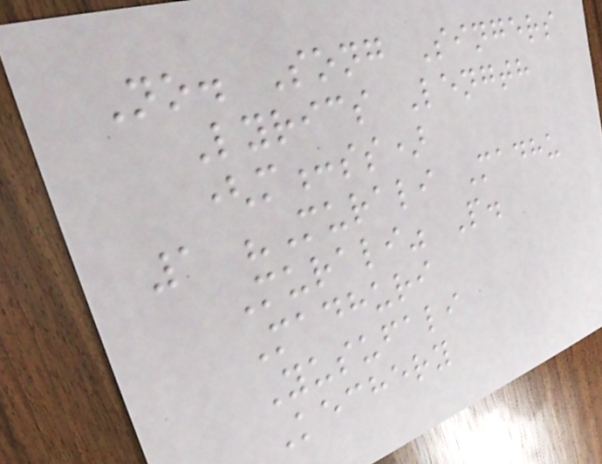No. Song Singers
Lyrics Length
(m:ss)
1 "Murali Madhu
Murali" P.
Madhuri
Yusufali
Kechery
